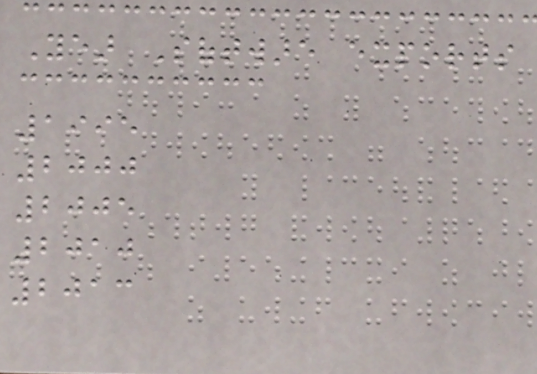Year Software exports
1995
2000
2005
2010
2013
